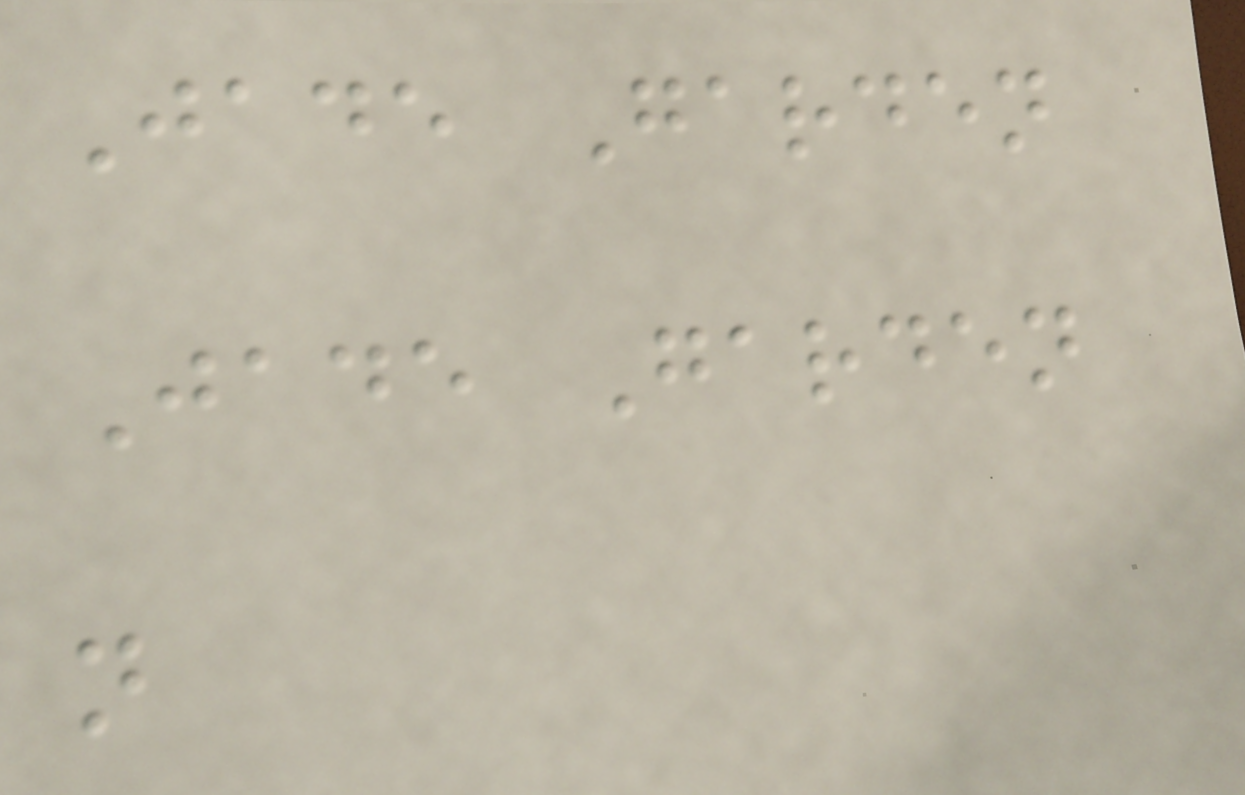Jade Garden
Jade Garden
n
